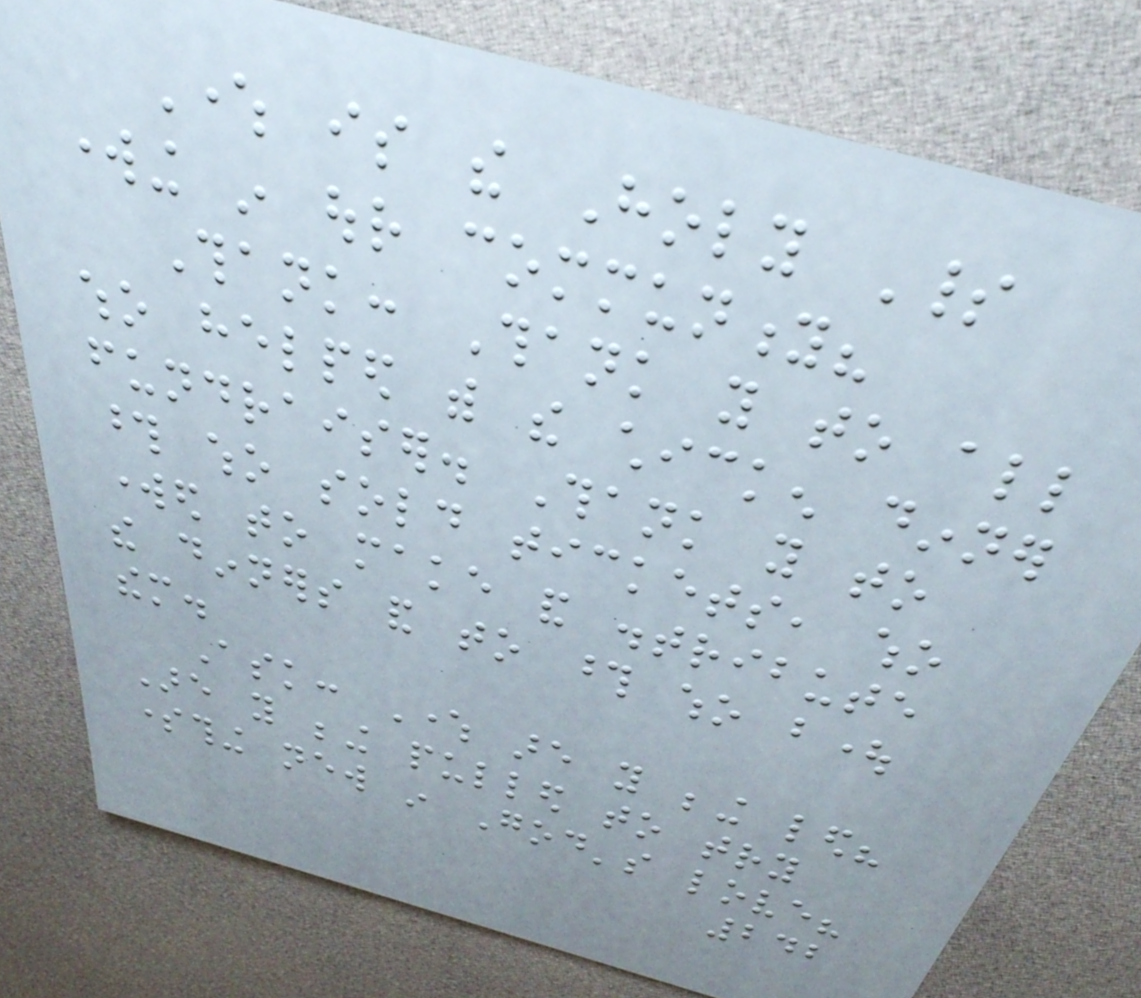Where is the Holy Spirit
working in our community?
Thank: Thank you to all
who helped with the chicken dinner
fundraiser. Thank you to
those who sold tickets, who
worked to make and distribute
the dinners and to those who bought
them.
Ask: Where are you being led?
Are you being pulled to try
something new in God's love?
242
